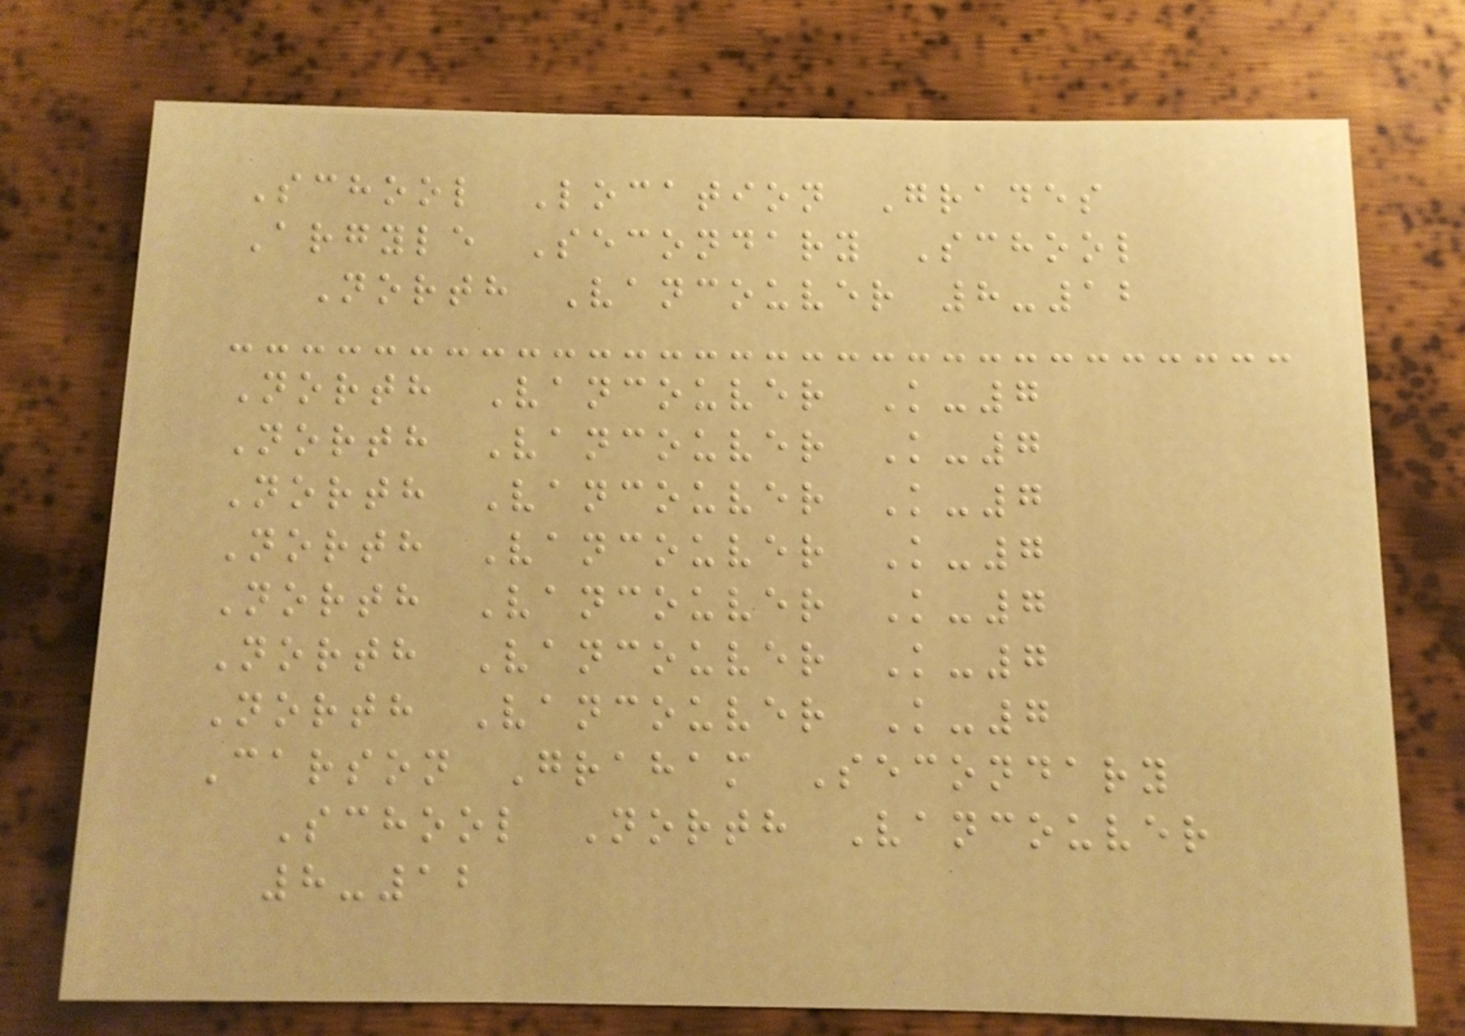School Location Grades
Argyle Secondary School
North Vancouver 8-12
North Vancouver K-7
North Vancouver K-7
North Vancouver K-7
North Vancouver K-7
North Vancouver K-7
North Vancouver K-7
North Vancouver K-7
Carson Graham Secondary
School North Vancouver
8-12
